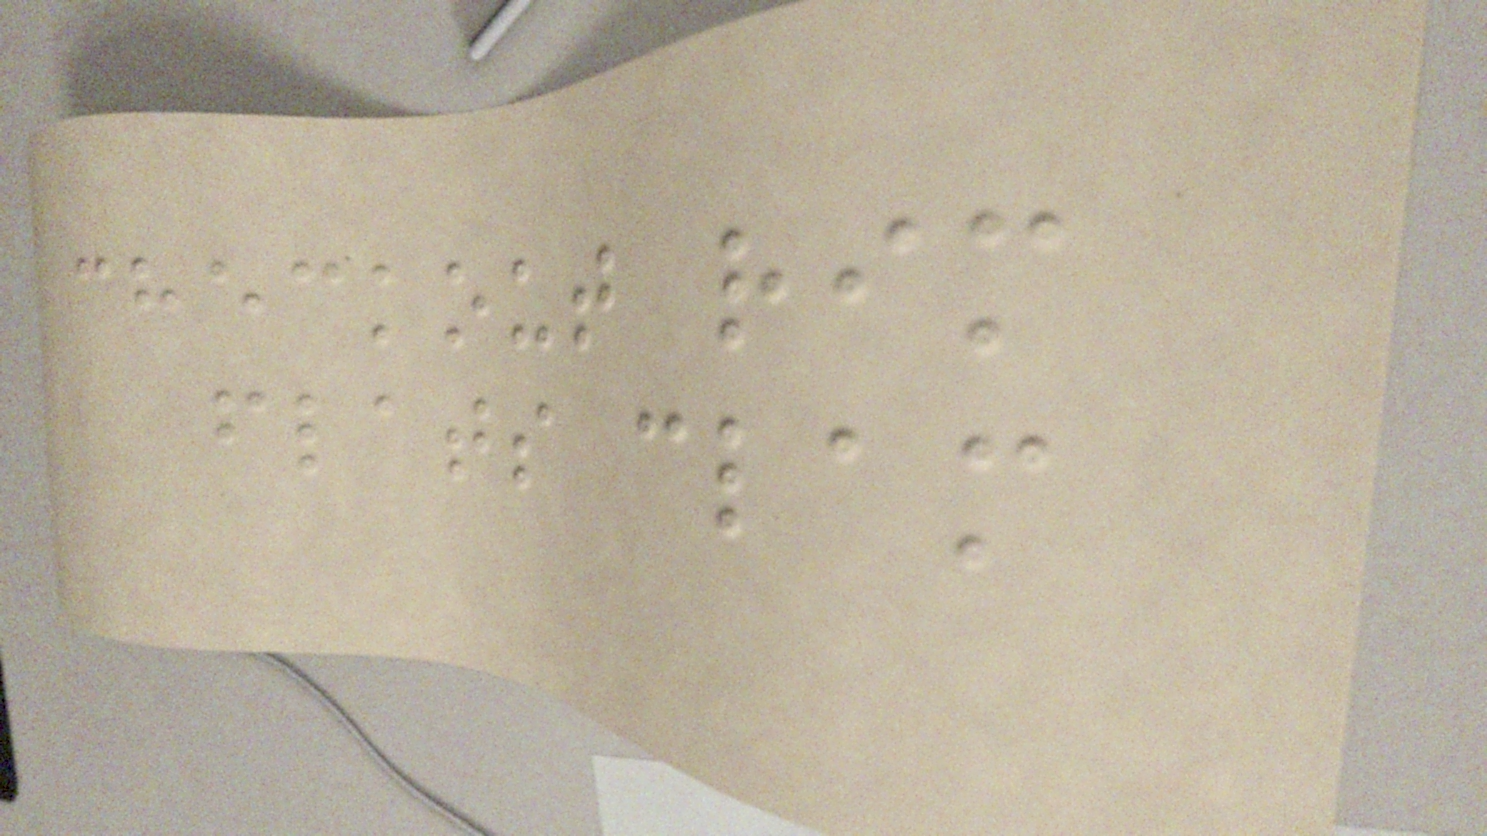checkout rim
flats clam
